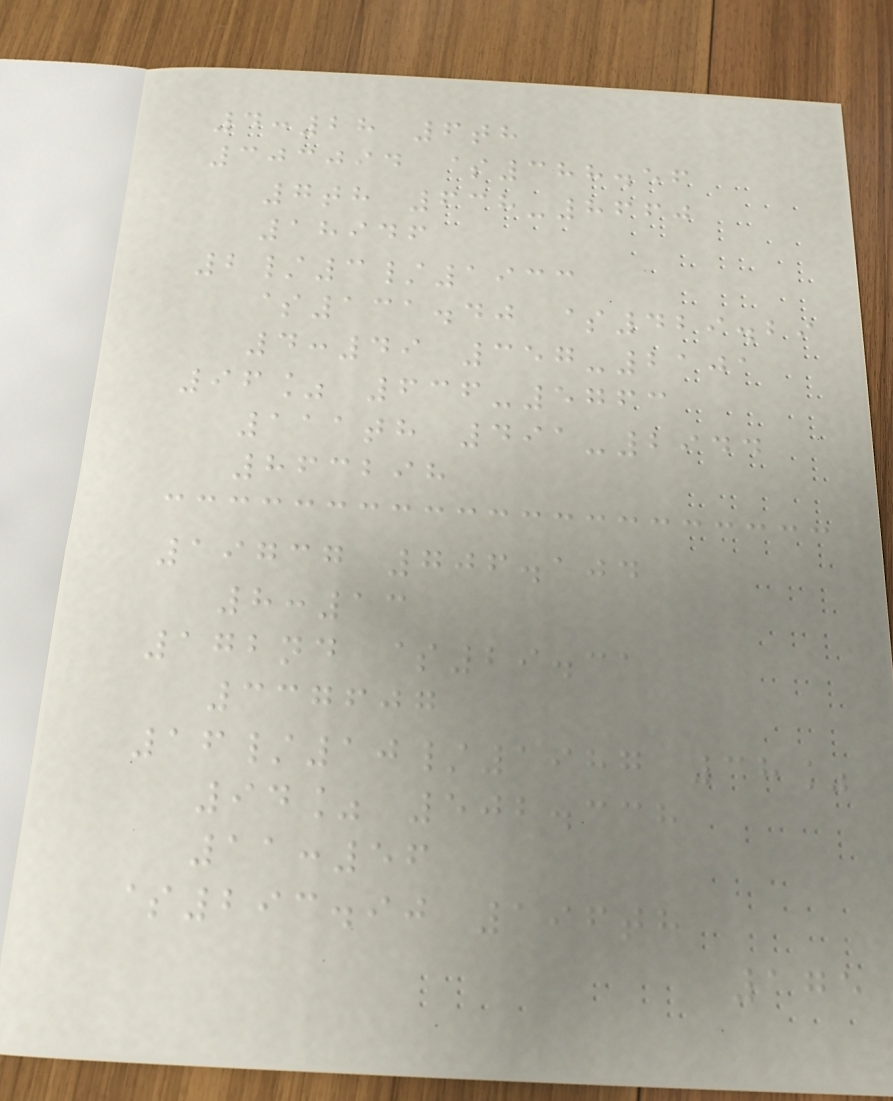4:28 6th
303094 $388.56
7th 638-8660
18946
2/3/1933
$131.40 $429.29
4:49 357-2101
96% 636-5763
111th 491-2944
863298
19737 706.104
8:13
172nd $29.31
337607
16/10/1987 38%
94% 502.338
11:56
$293.90 196th
175
